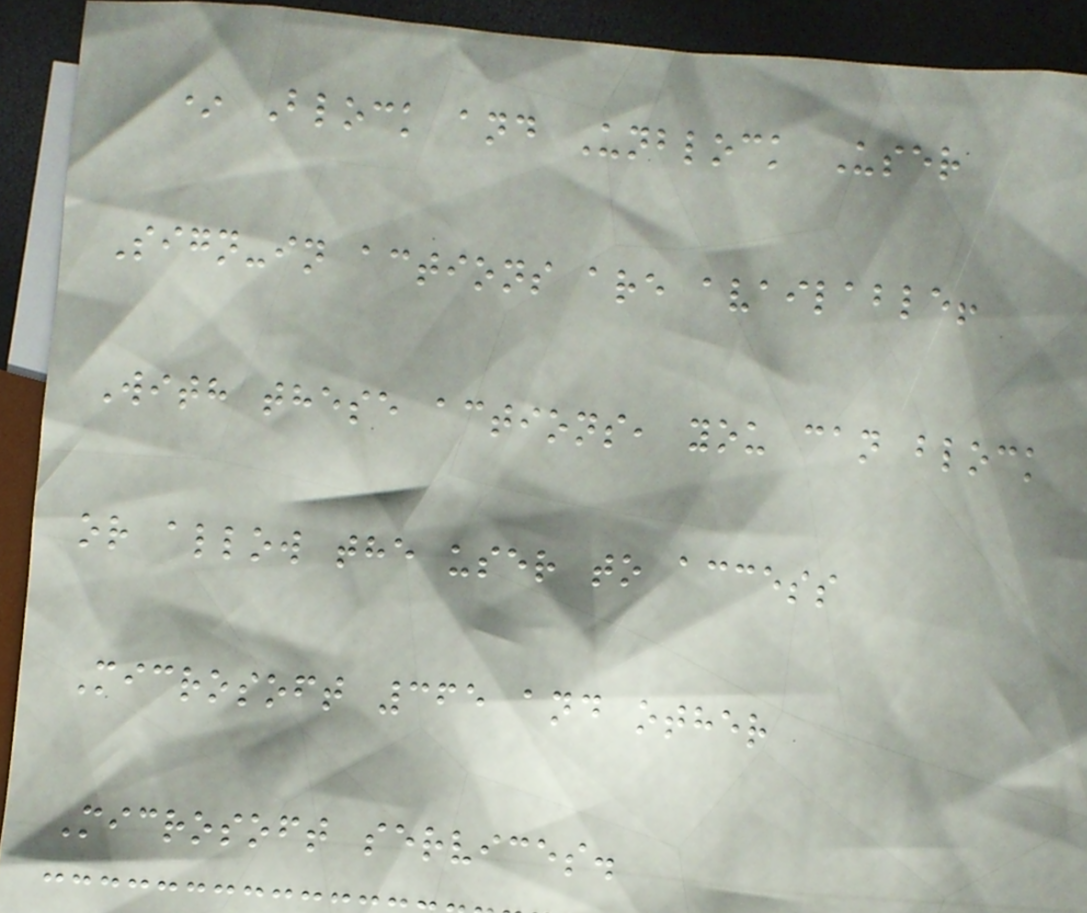* Block and Unblock User
Sign-in actions are available!
With these actions, you can block
or allow the user to access
Microsoft 365 and other
Microsoft services.
